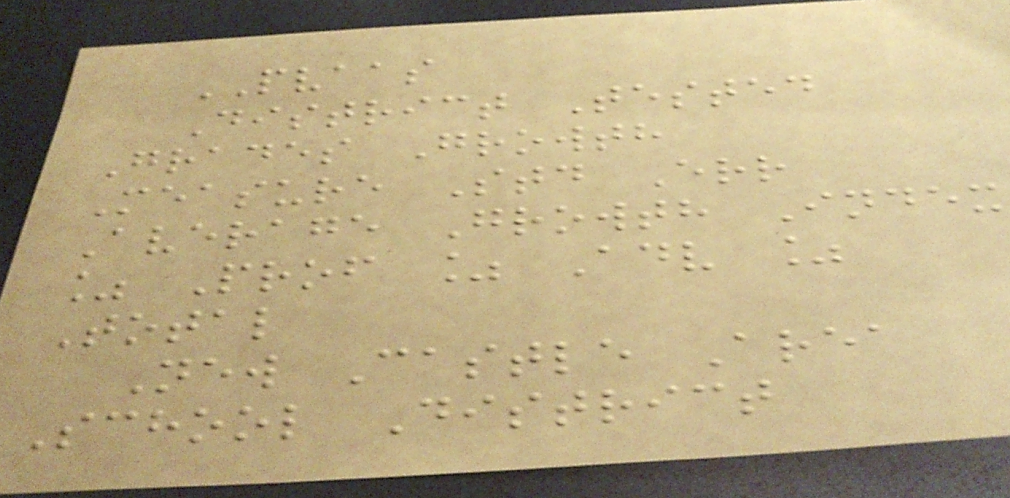PVAAS
District Tested
Grades Growth
Measure Std Err
Average Growth Index
% Prof % Adv %
Total
New Castle Area
School District
